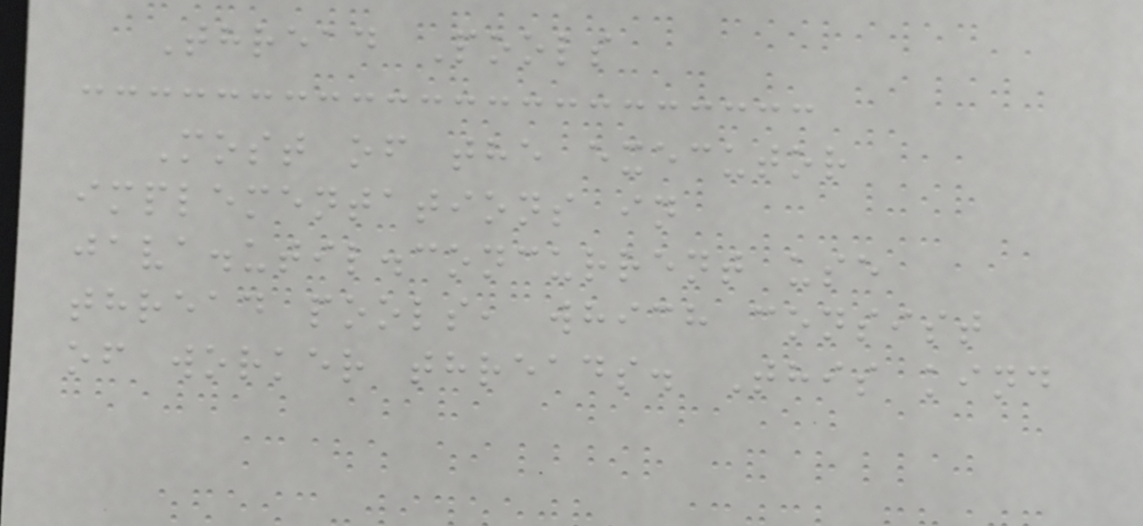Thread Pools
Most of the executor
implementations in
java.util.concurrent use
thread pools, which consist
of worker threads. This kind
